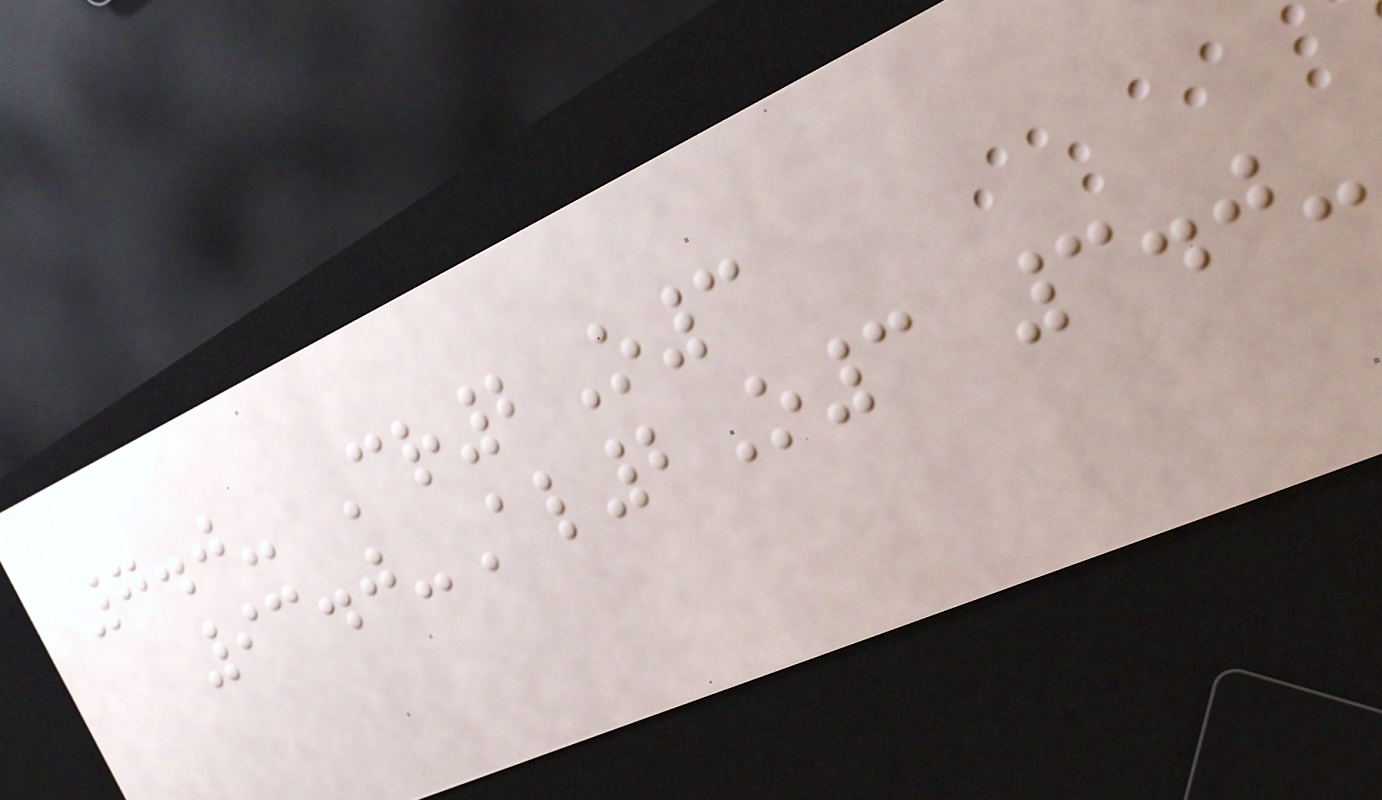7.0- Cr2O3
93.0-Al2O3 3.0-
